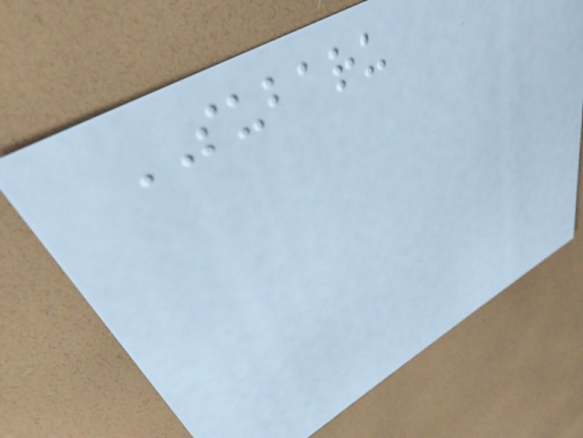SUBARU
